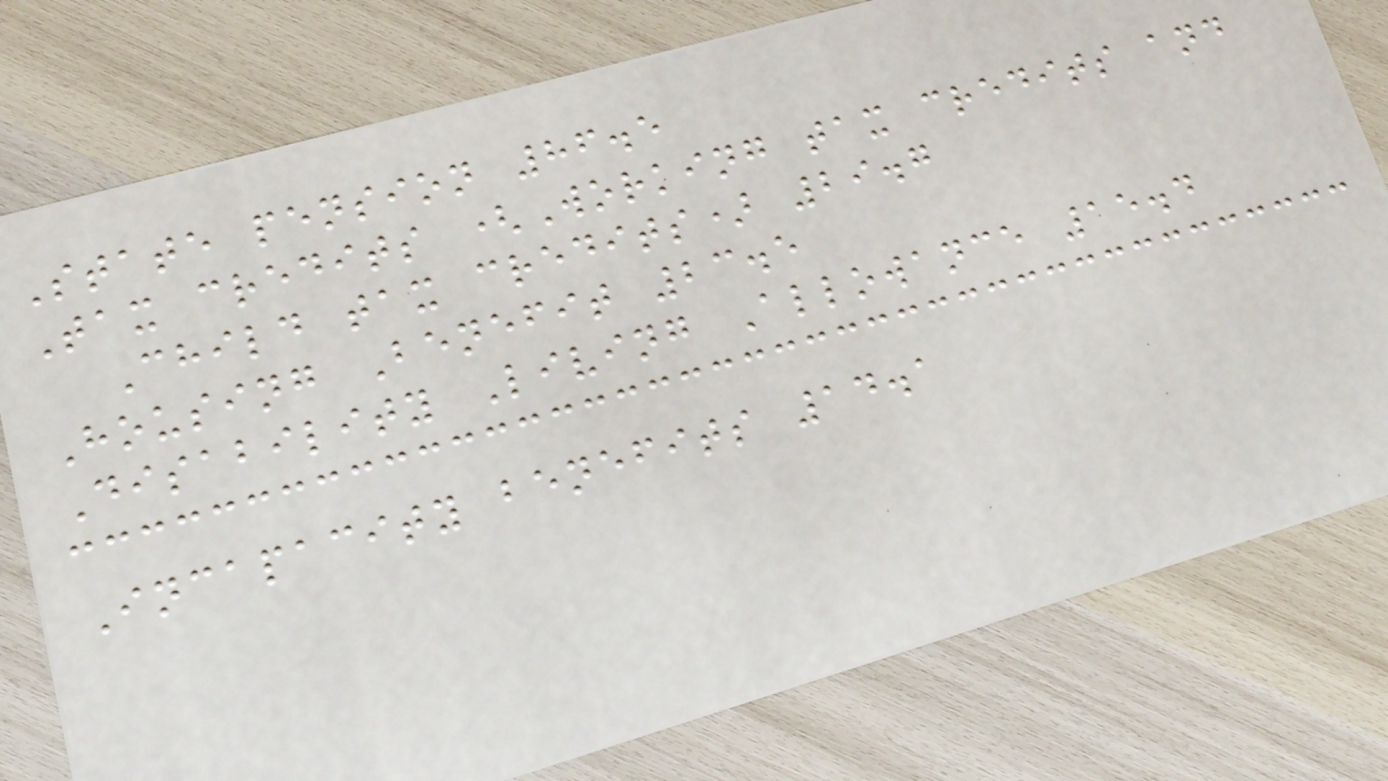State pension 86.5
Tax credits (Working tax credits and
Child tax credits) 29.7
Housing Benefit 23.5
Disability Living Allowance 15.4
Incapacity benefits 14.1
